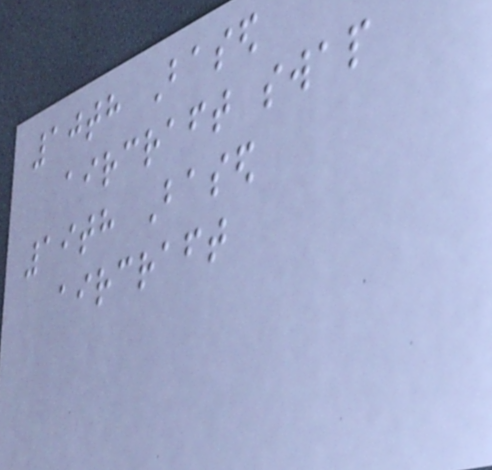10th Based
aircraft swap
19th Based
aircraft
